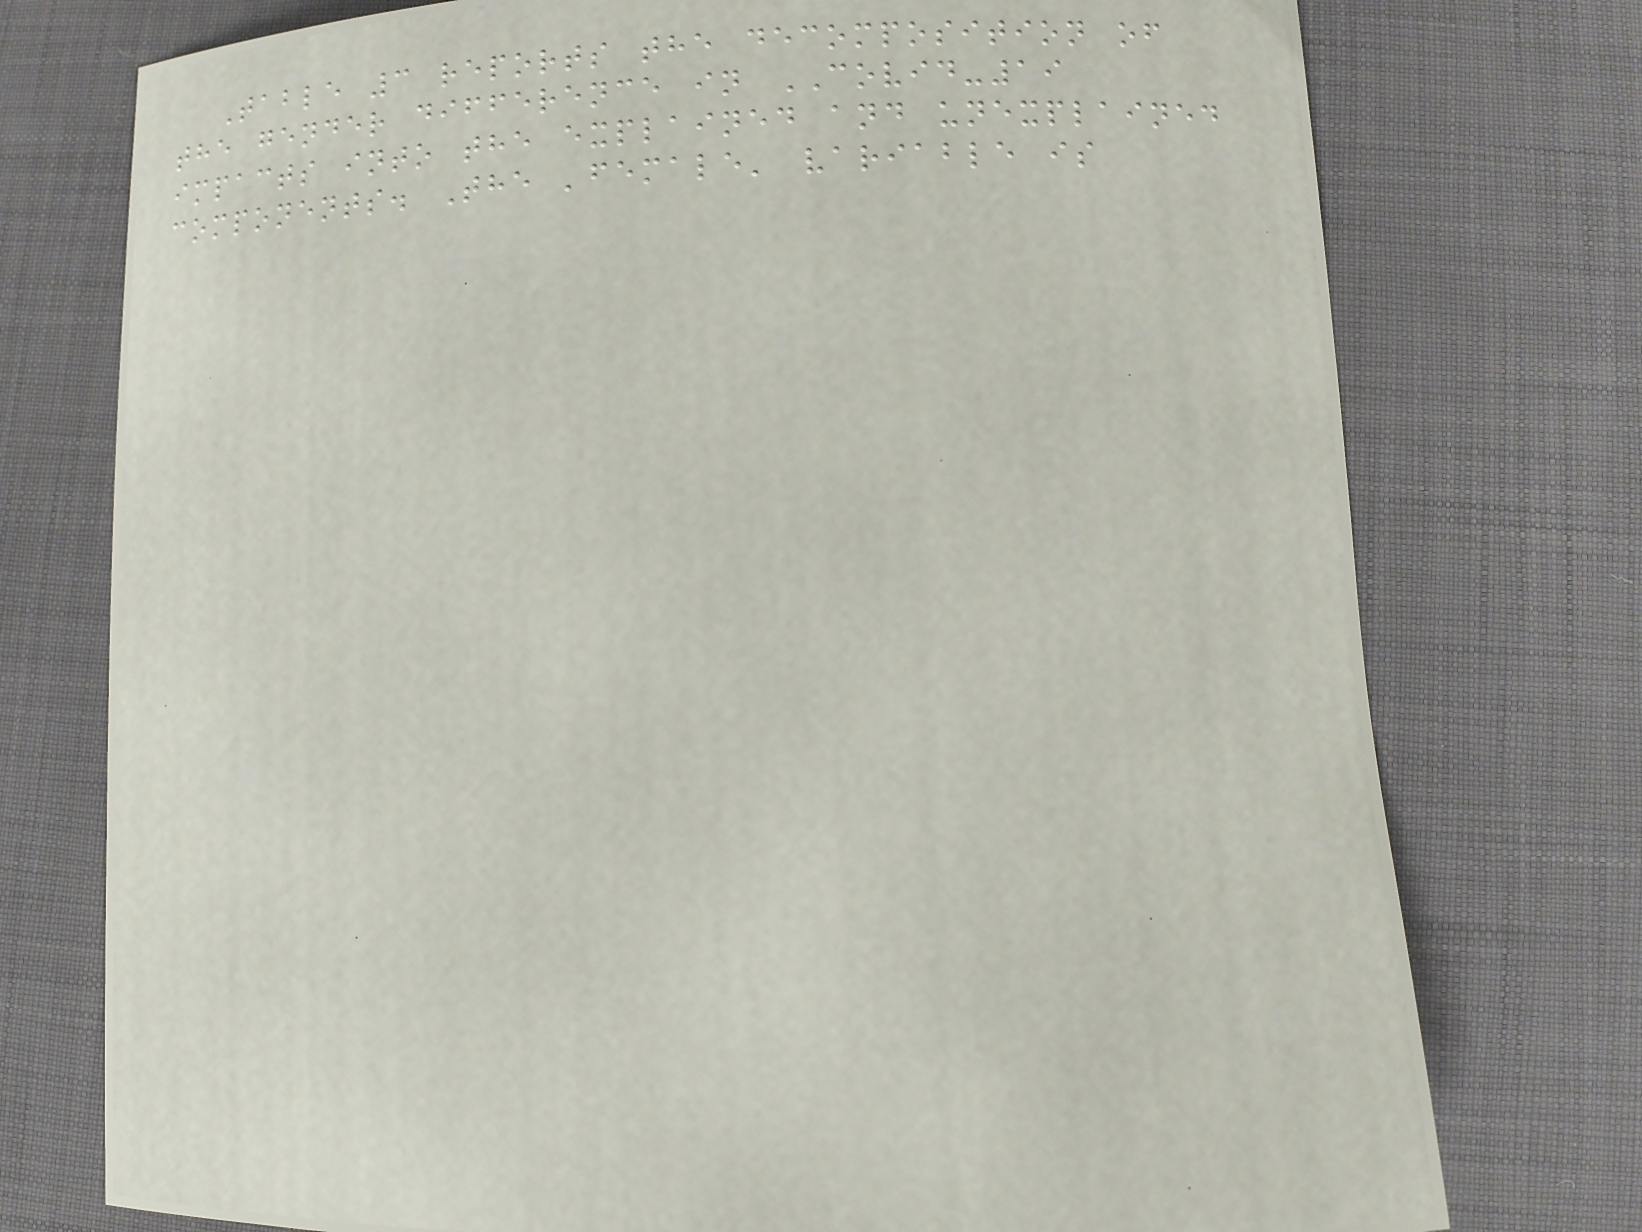Table 3 reports the decomposition of
the gender difference in COVID-19
impacts into the explained and unexplained
components. The 'female' variable is
